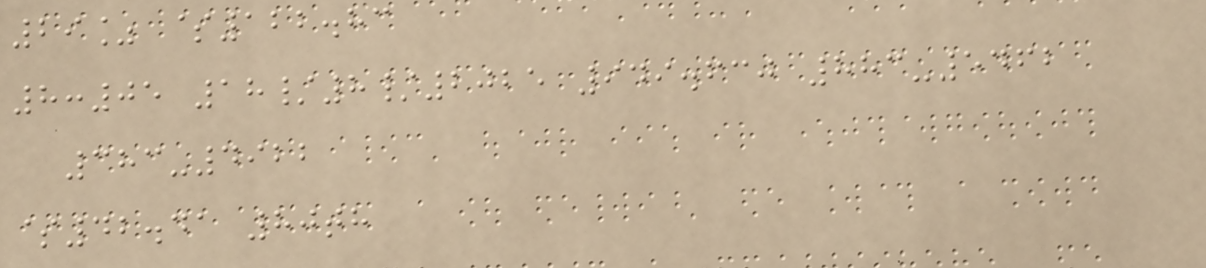29% $122.83
8:05 18/8/2025 949.630 883-5462
383-4922
$42.41 80th
